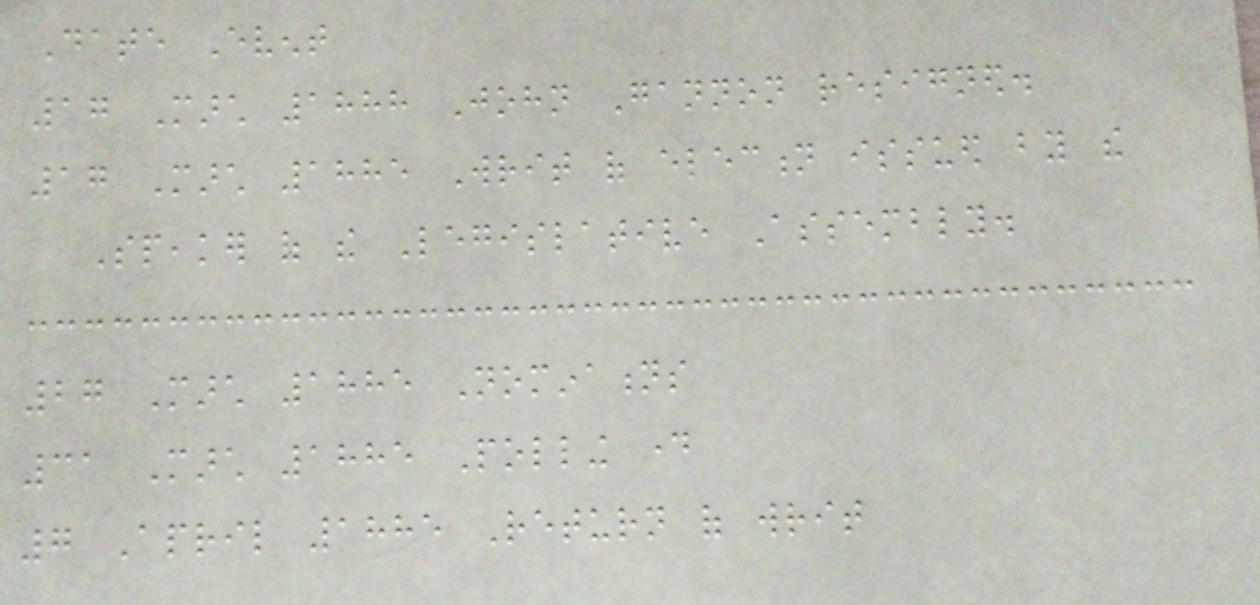Date Event
17 March 1888 John Gannon resigned.
17 March 1885 Writ of election issued by the
Speaker of the Legislative Assembly.
27 March 1885 Nominations
31 March 1885 Polling day
7 April 1885 Return of writ
